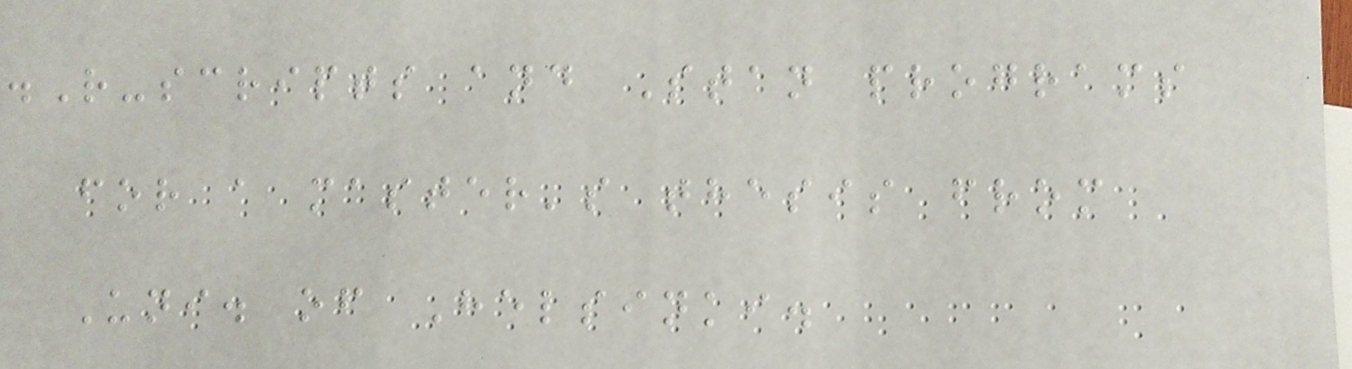.R-scripts and Stan programs
for a master's thesis from
Uni. of Helsinki.
